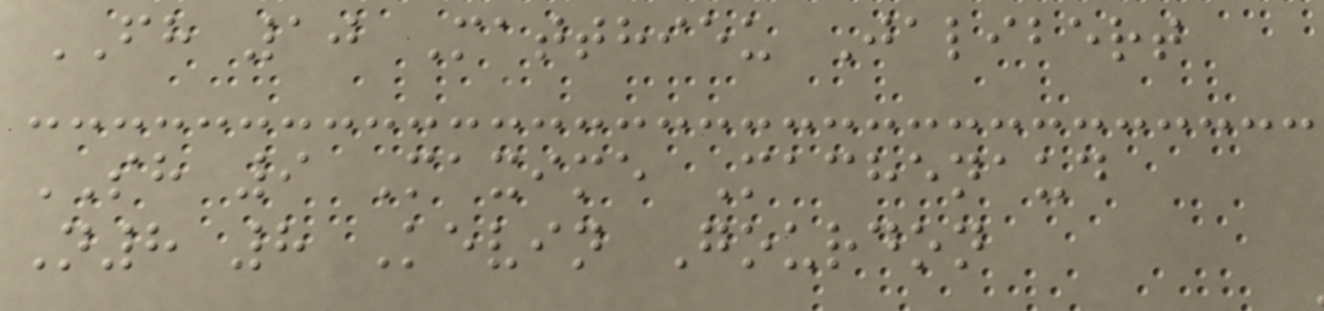FH 10 Matthieu Jalibert
SH 9 Maxime Machenaud
N8 8 Kevin Gourdon
